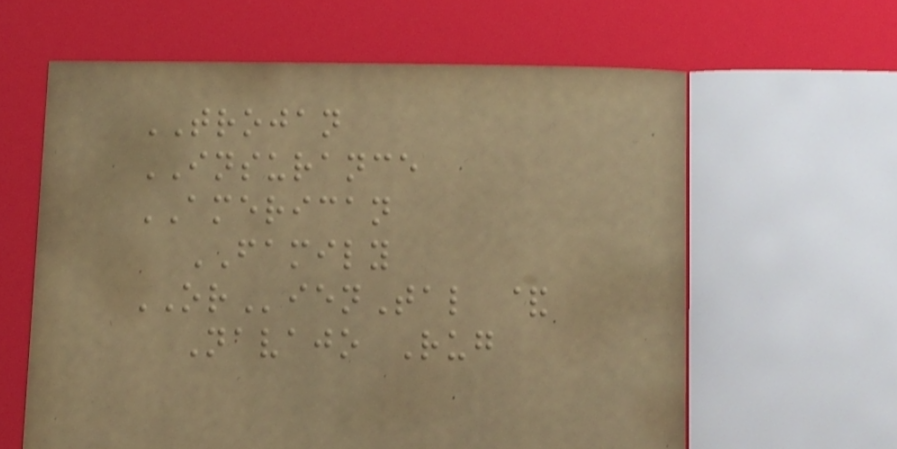TROJAN
INSURANCE
AMERICAN
FAMILY
ORienTal &
Navajo Rug
